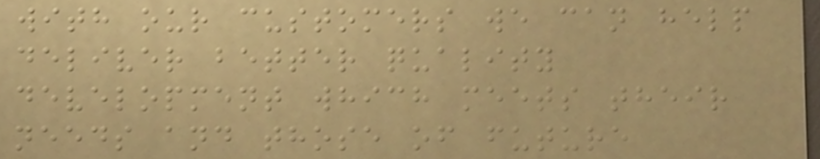with our customers we can help
deliver better quality
development which meets their
needs and those of future
